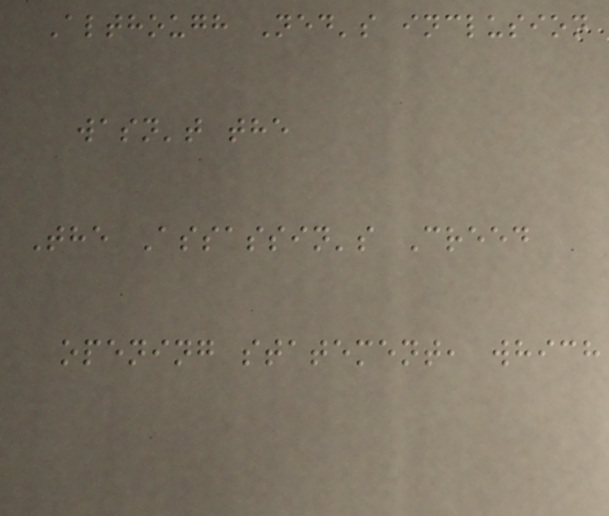Although Ned's inclusion
wasn't the
The Assassin's Creed
opening statement, which
